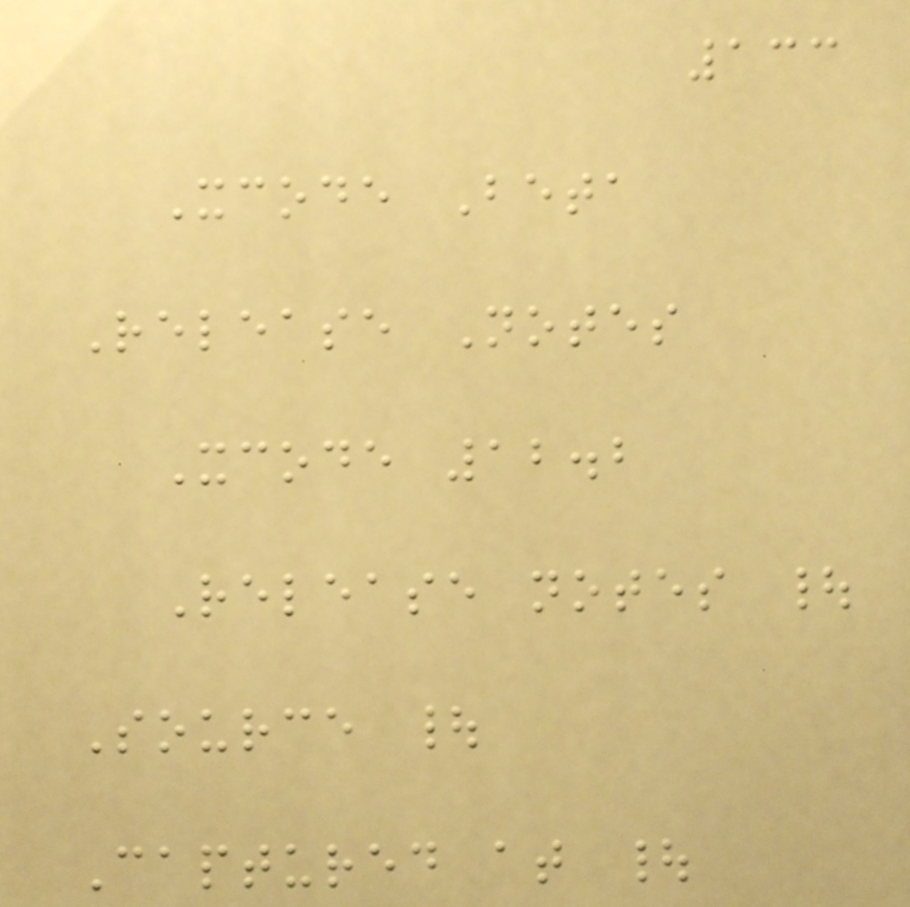133
Xcode Beta
Release Notes
Xcode 12.2
Release notes |
Source |
Captured at |
